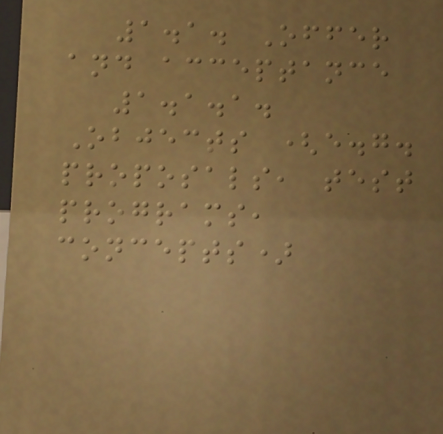1.1. Offer
and acceptance
1.1.1.
Objects (e.g.
proposals, test
programs,
concepts)
